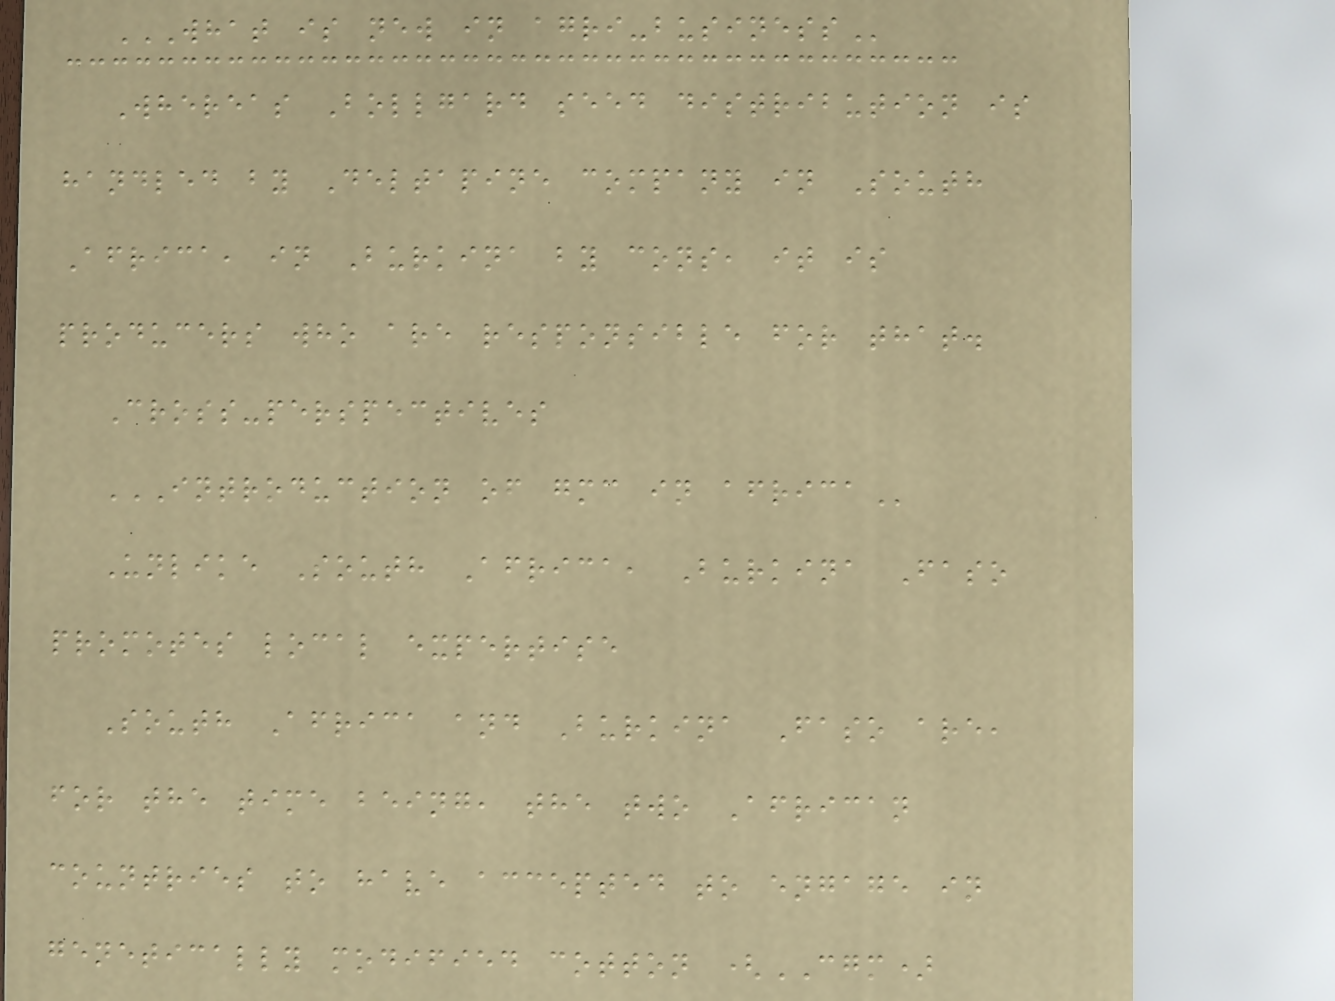WHAT IS NEW IN AGRI-BUSINESS
Whereas Bollgard seed distribution is
handled by Deltapine company in South
Africa, in Burkina by cons, it is
producers who are responsible for that.
Cross-perspectives
INTRODUCTION OF GMC IN AFRICA
Unlike South Africa, Burkina Faso
promotes local expertise
South Africa and Burkina Faso are,
for the time being, the two African
countries to have accepted to engage in
genetically modified cotton (CGM)
